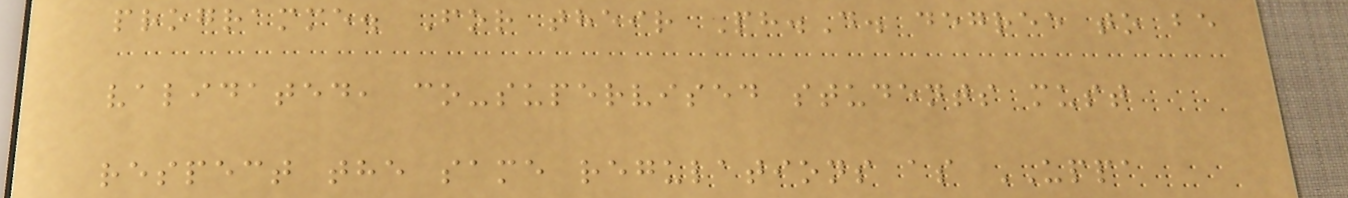programme. For their Ph.D. degree to be
validated, co-supervised students must
respect the same regulations as UPPA
